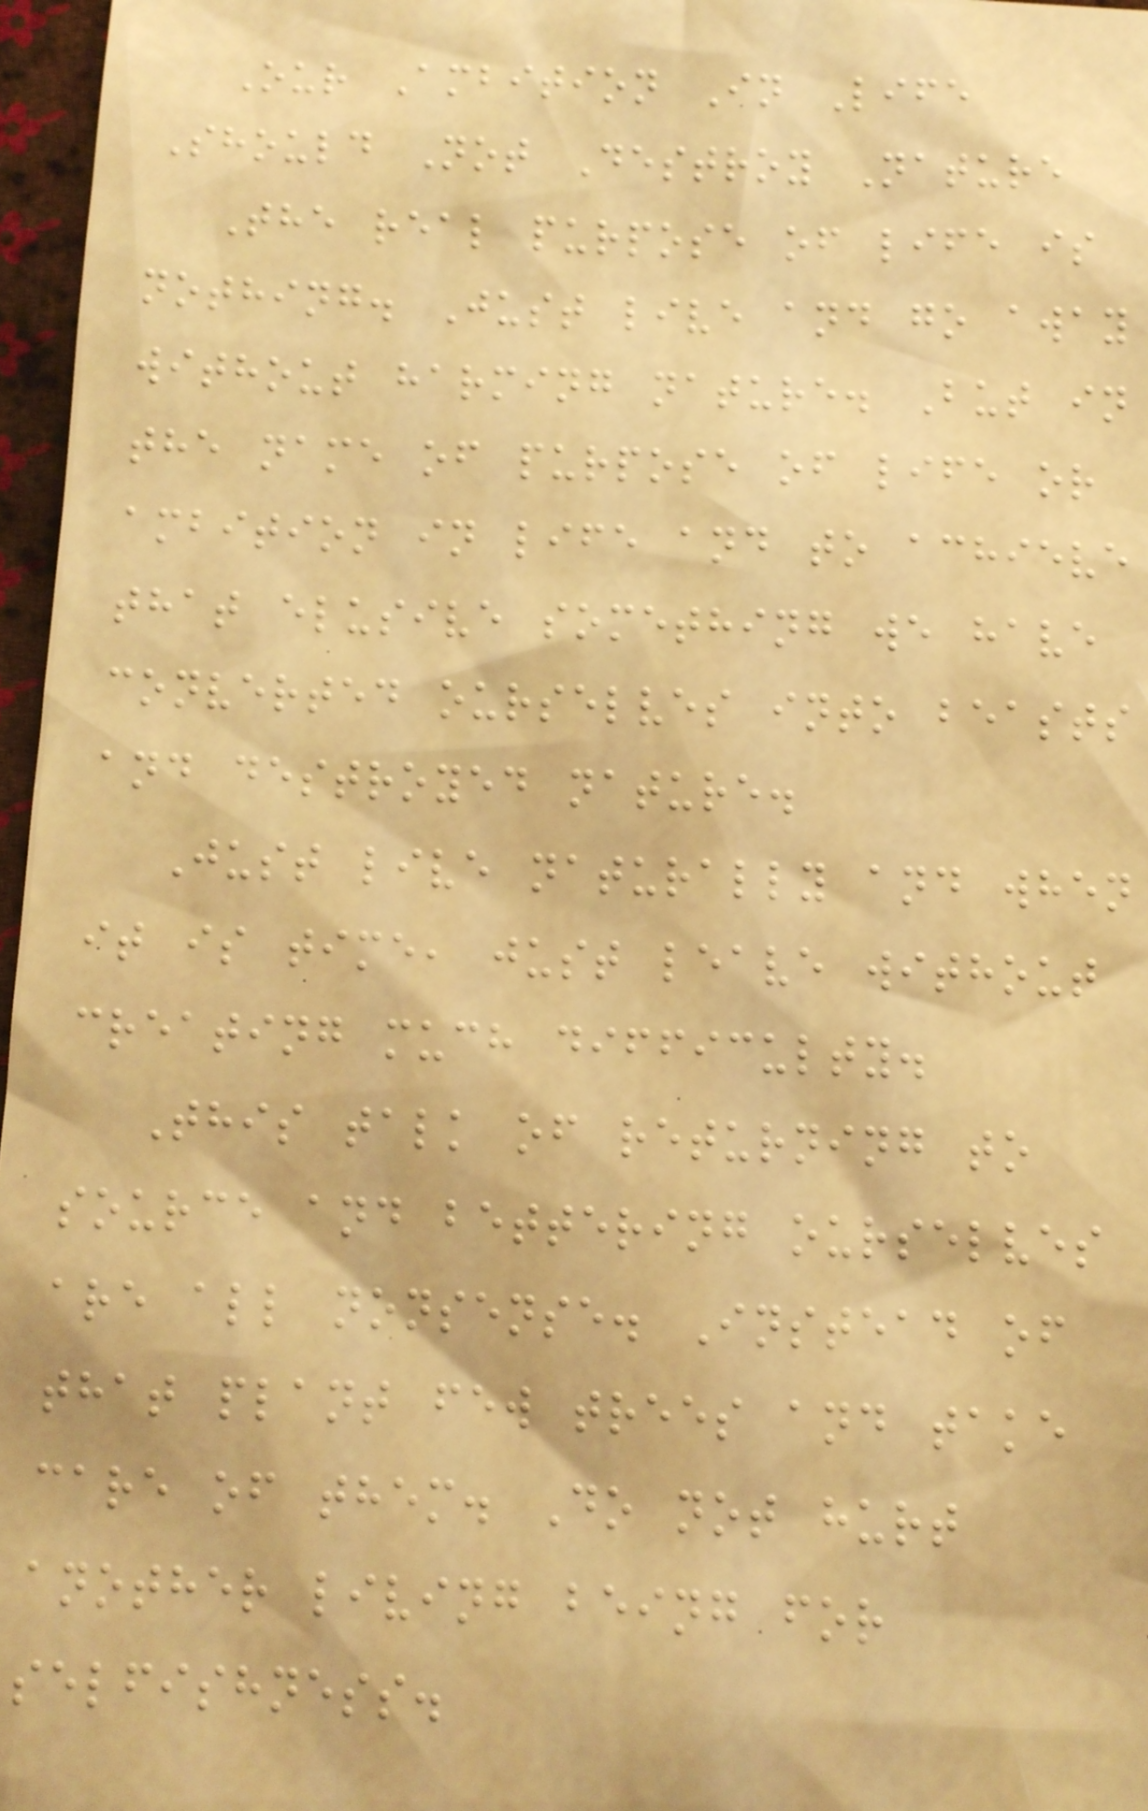Our Ambition In Life
Should Not Destroy Nature
The real purpose of life is
nothing. Just live and go away
without harming nature. But in
the name of purpose of life or
ambition in life and to achieve
that elusive something we have
converted ourselves into beasts
and destroyed nature.
Just live naturally and when
it is time, just leave without
creating much difficulty.
This talk of returning to
source and bettering ourselves
are all nonsense. Instead of
that plant few trees and take
care of them. Do not hurt
another living being for
selfishness.
